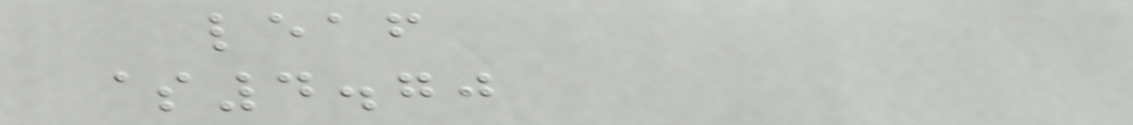leaf
$4.70
